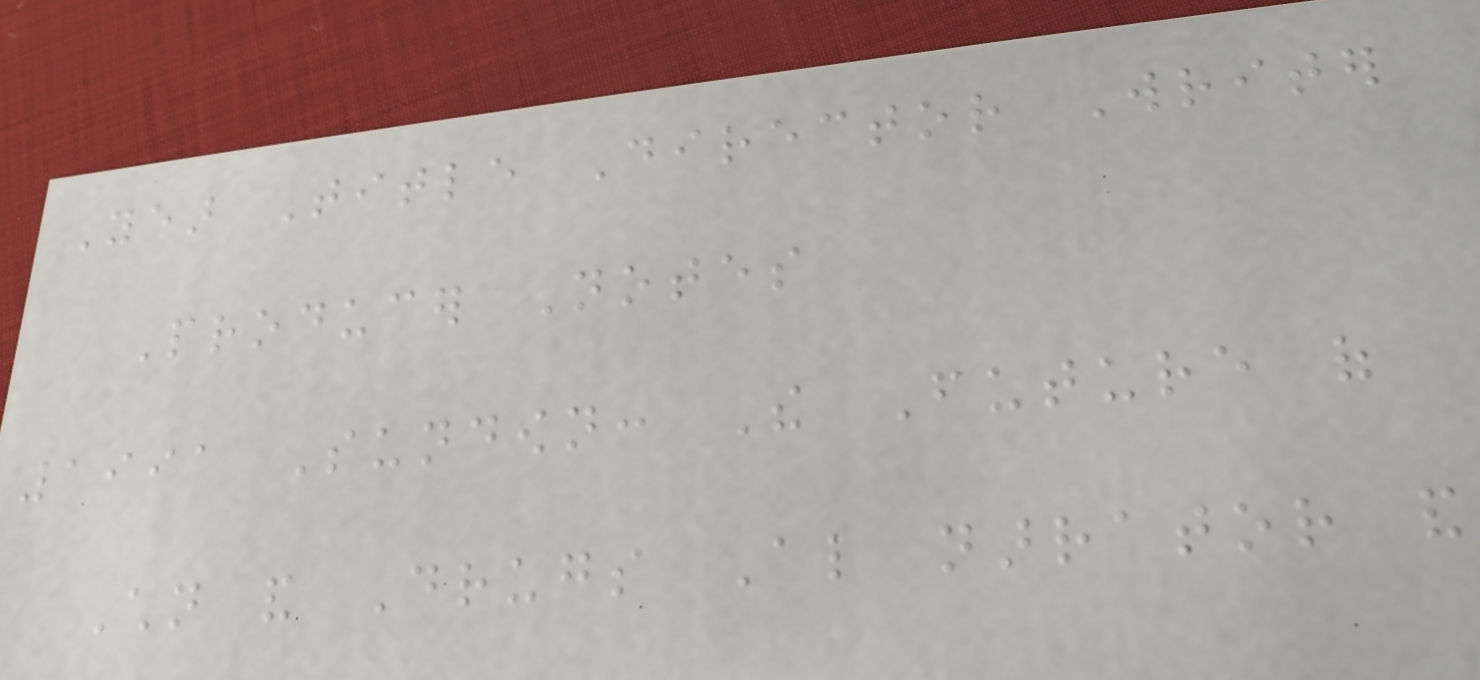Year Title Director Writer
Producer Notes
1991 Sundown: The Future of
Children and Drugs Also narrator and
